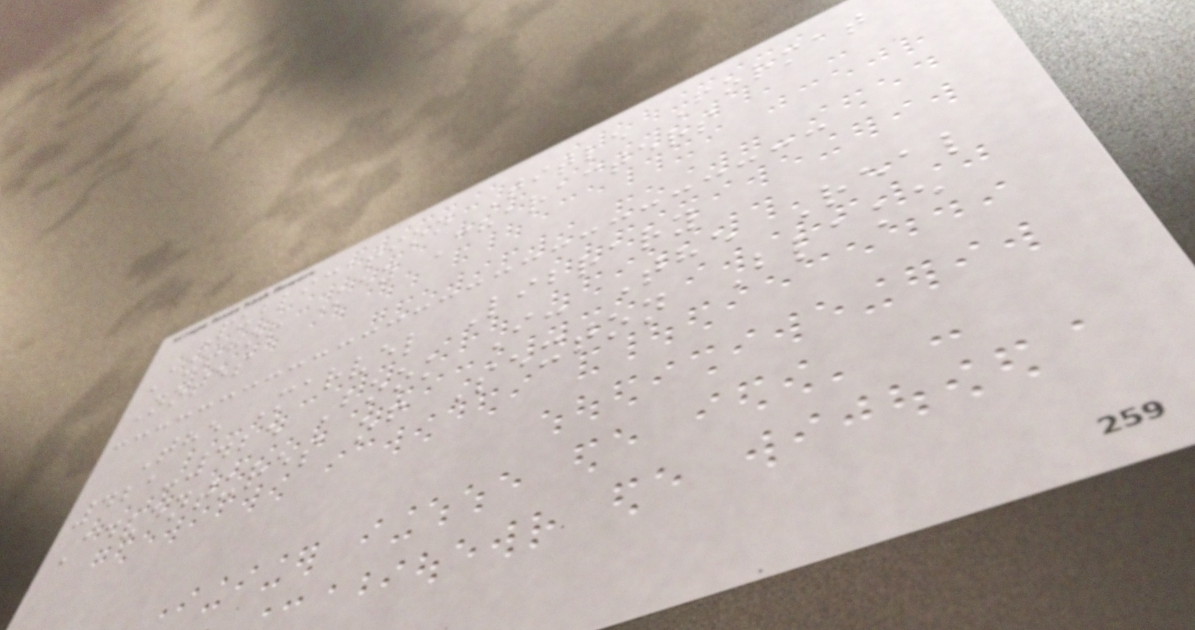Publication Title Format
Author Key Characters
Notes
The Marvel Library
421-425 Book I: The Real
Adventures of Sexton Blake
